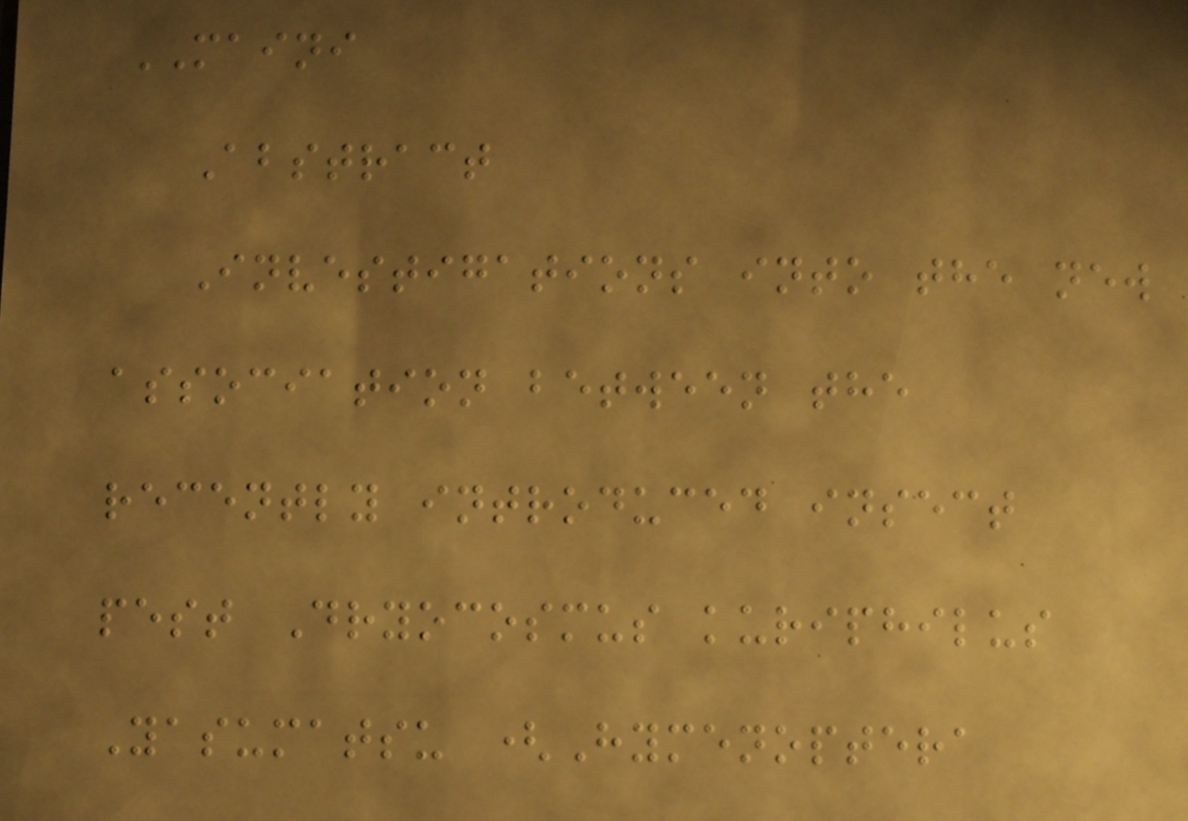MAINI
Abstract
Investigations into the new
association between the
recently introduced insect
pest Dryocosmus kuriphilus
Yasumatsu (Hymenoptera
